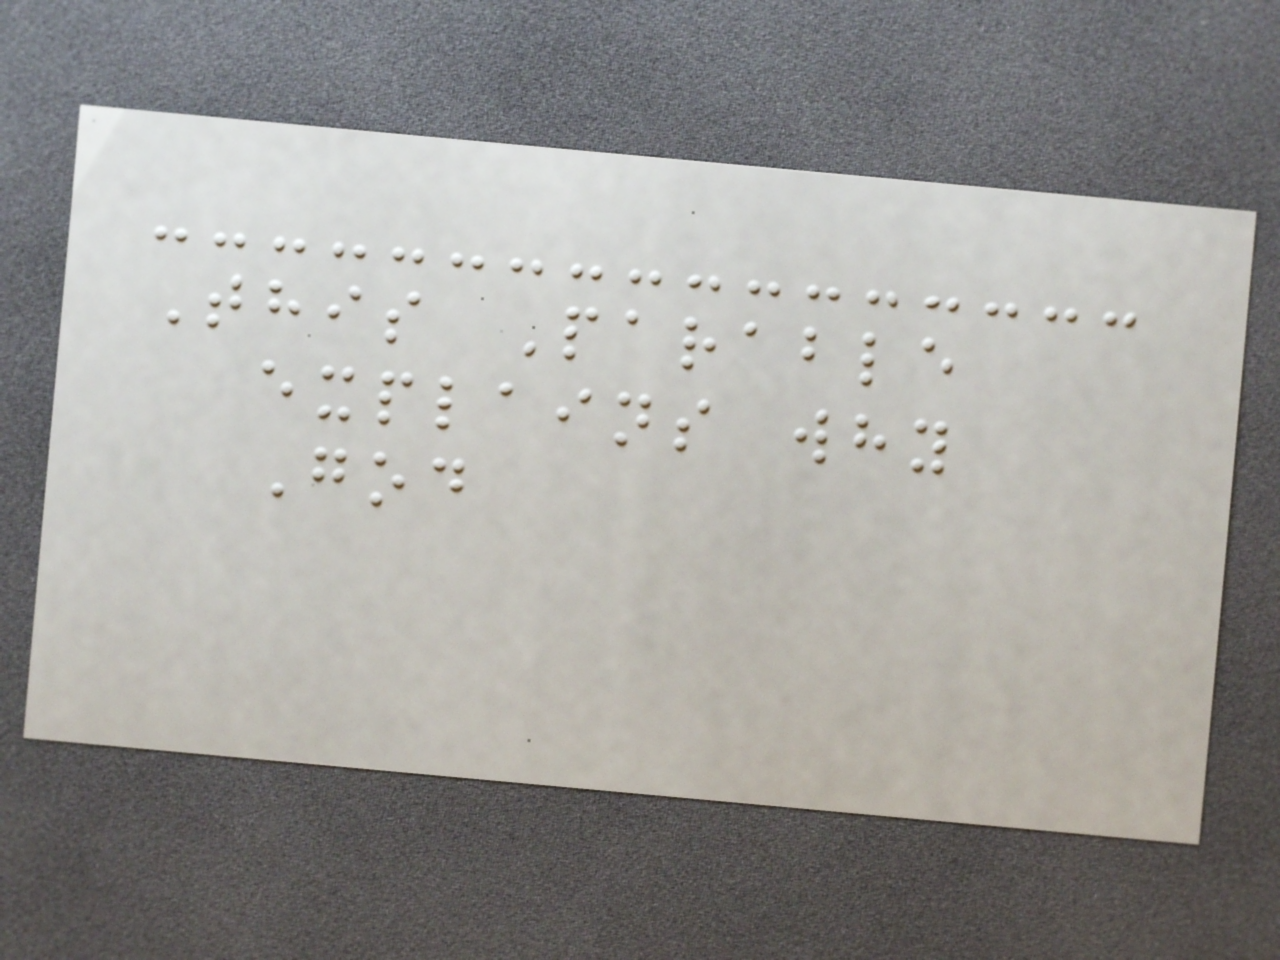This Parable
explains why
God
